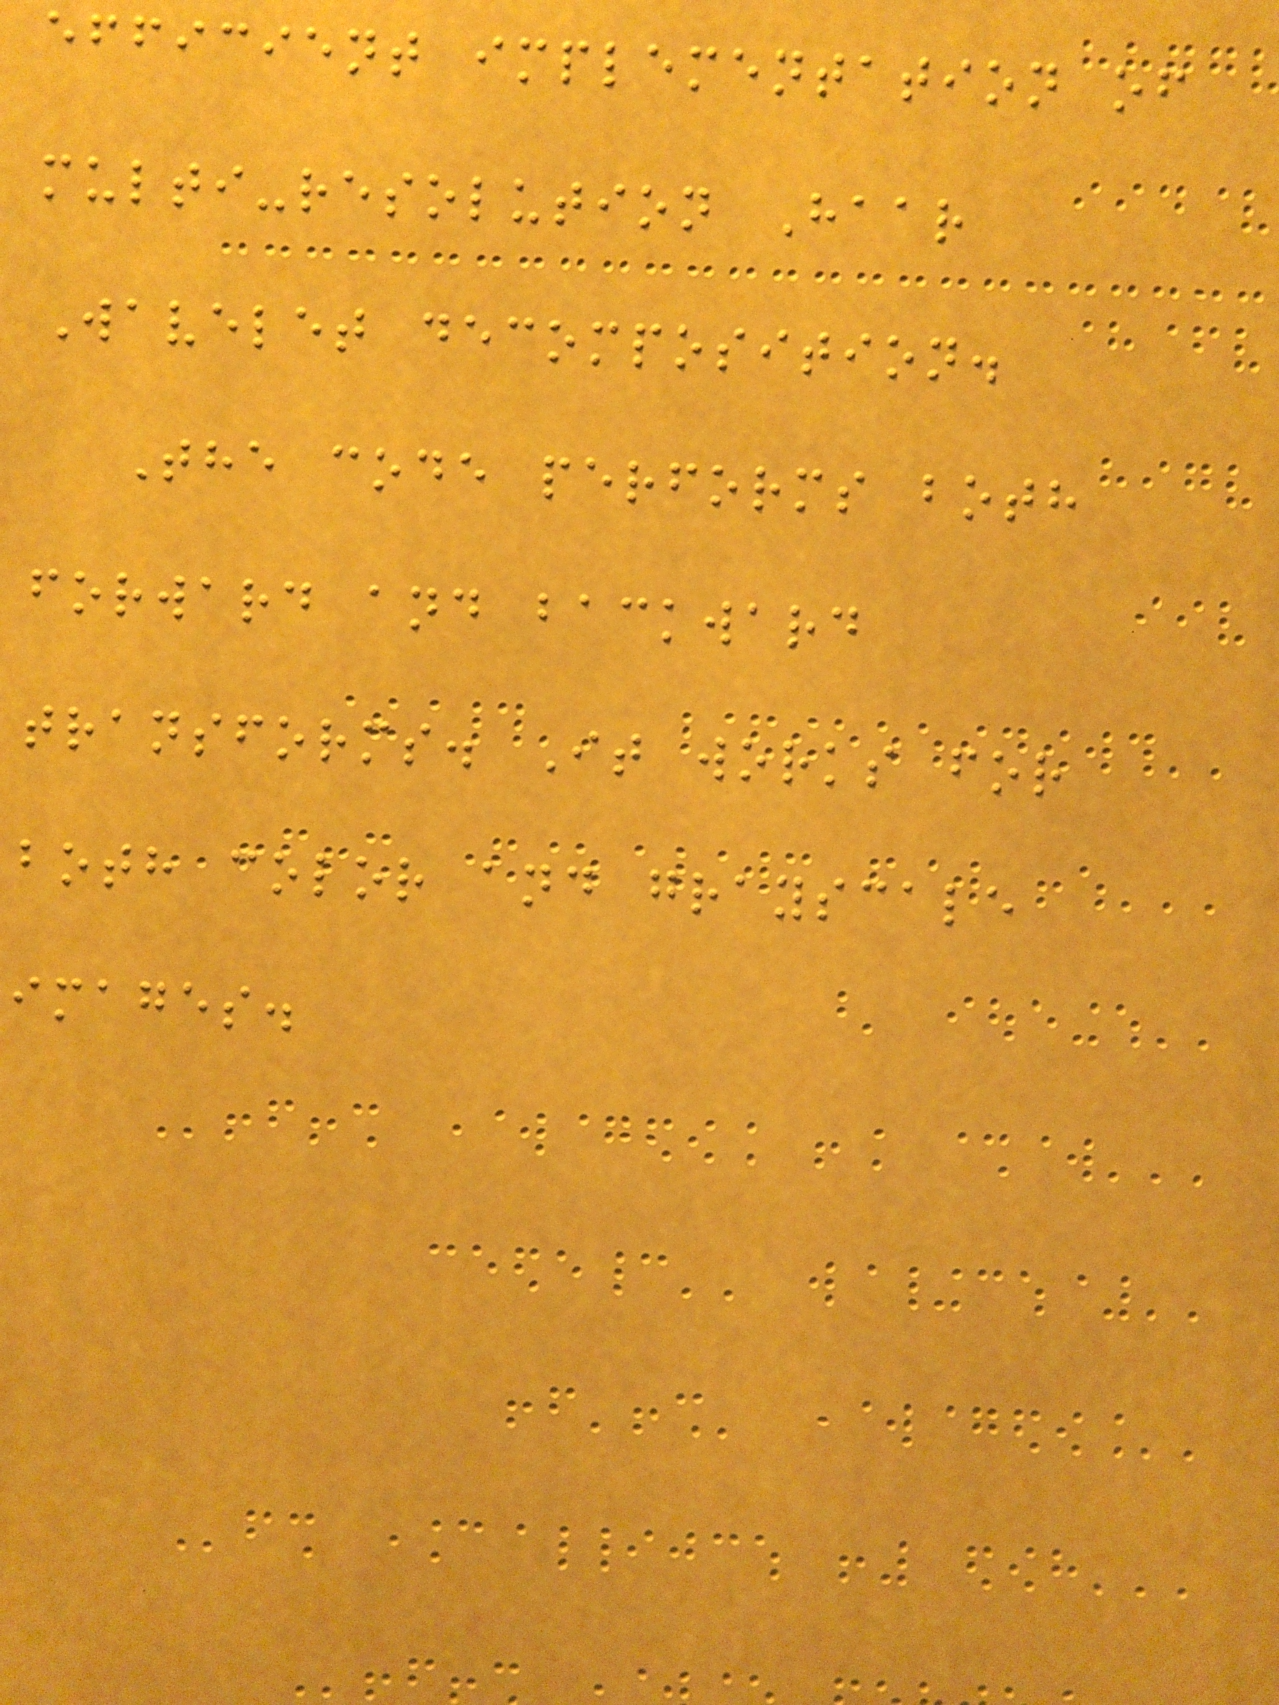efficient implementation of
multi-resolution Haar
Wavelet decomposition.
The code performs both
forward and backward
transforms. It works for
both color and grayscale
images.
